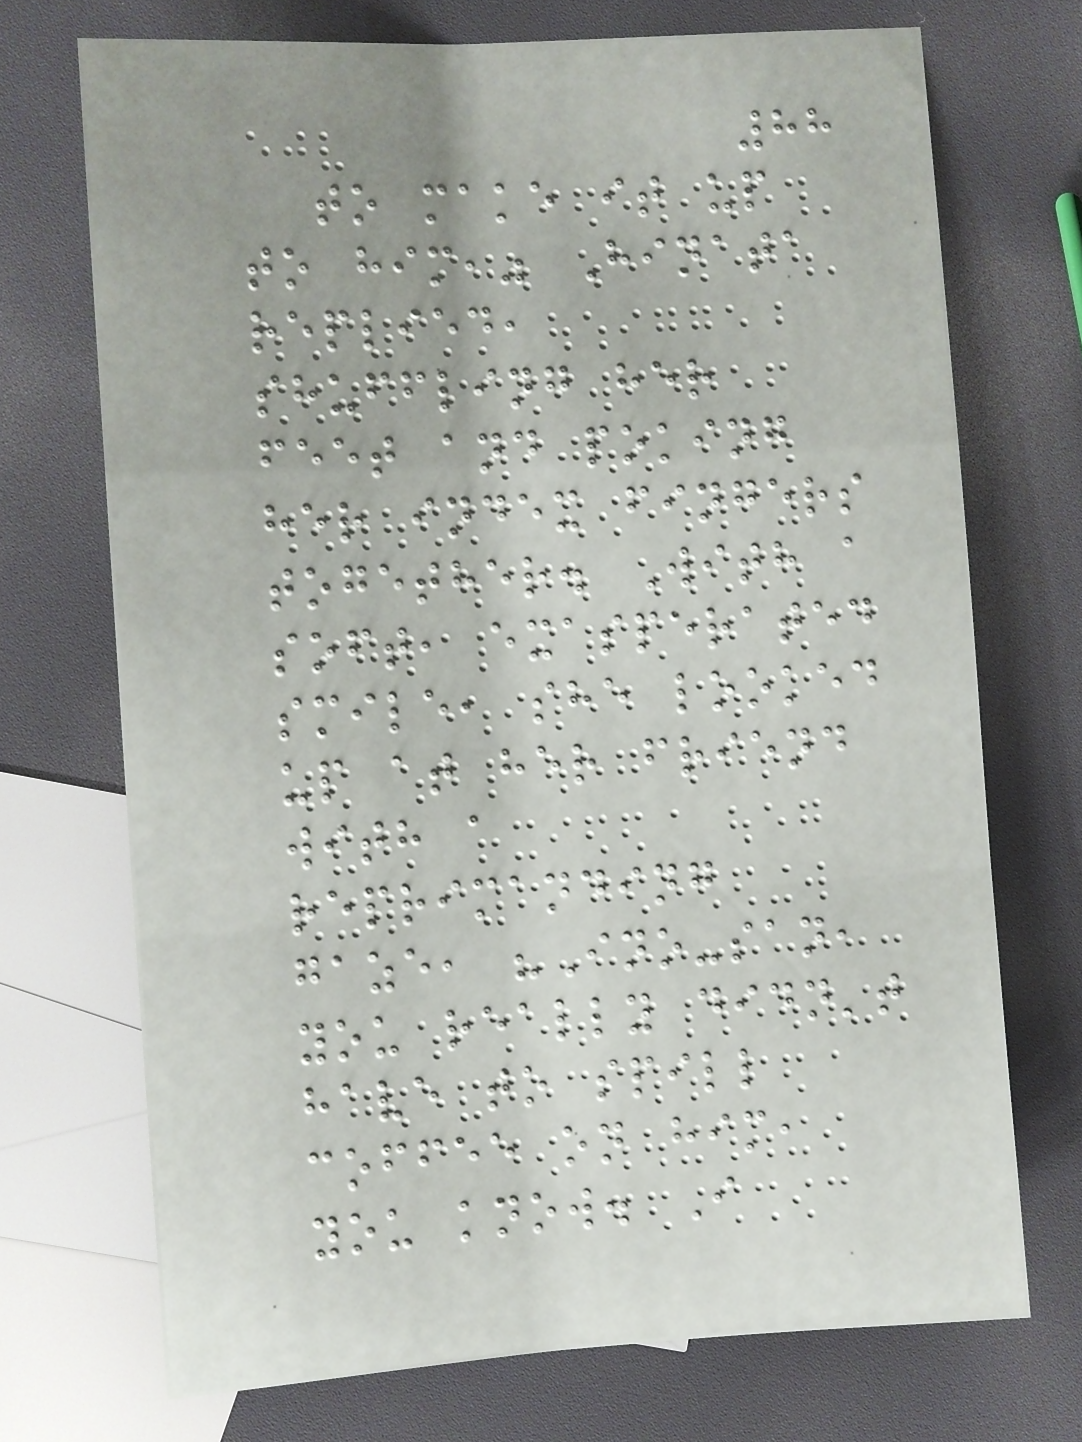88
to make it up
to him," Hinata
replied,
shuffling her
feet and poking
her index fingers
together. With a
soft, exasperated
smile, she looked
up at her friend
with a
reprimanding
gaze, "Ino-san,
you really didn't
have to spill
coffee on him,
you know. I
